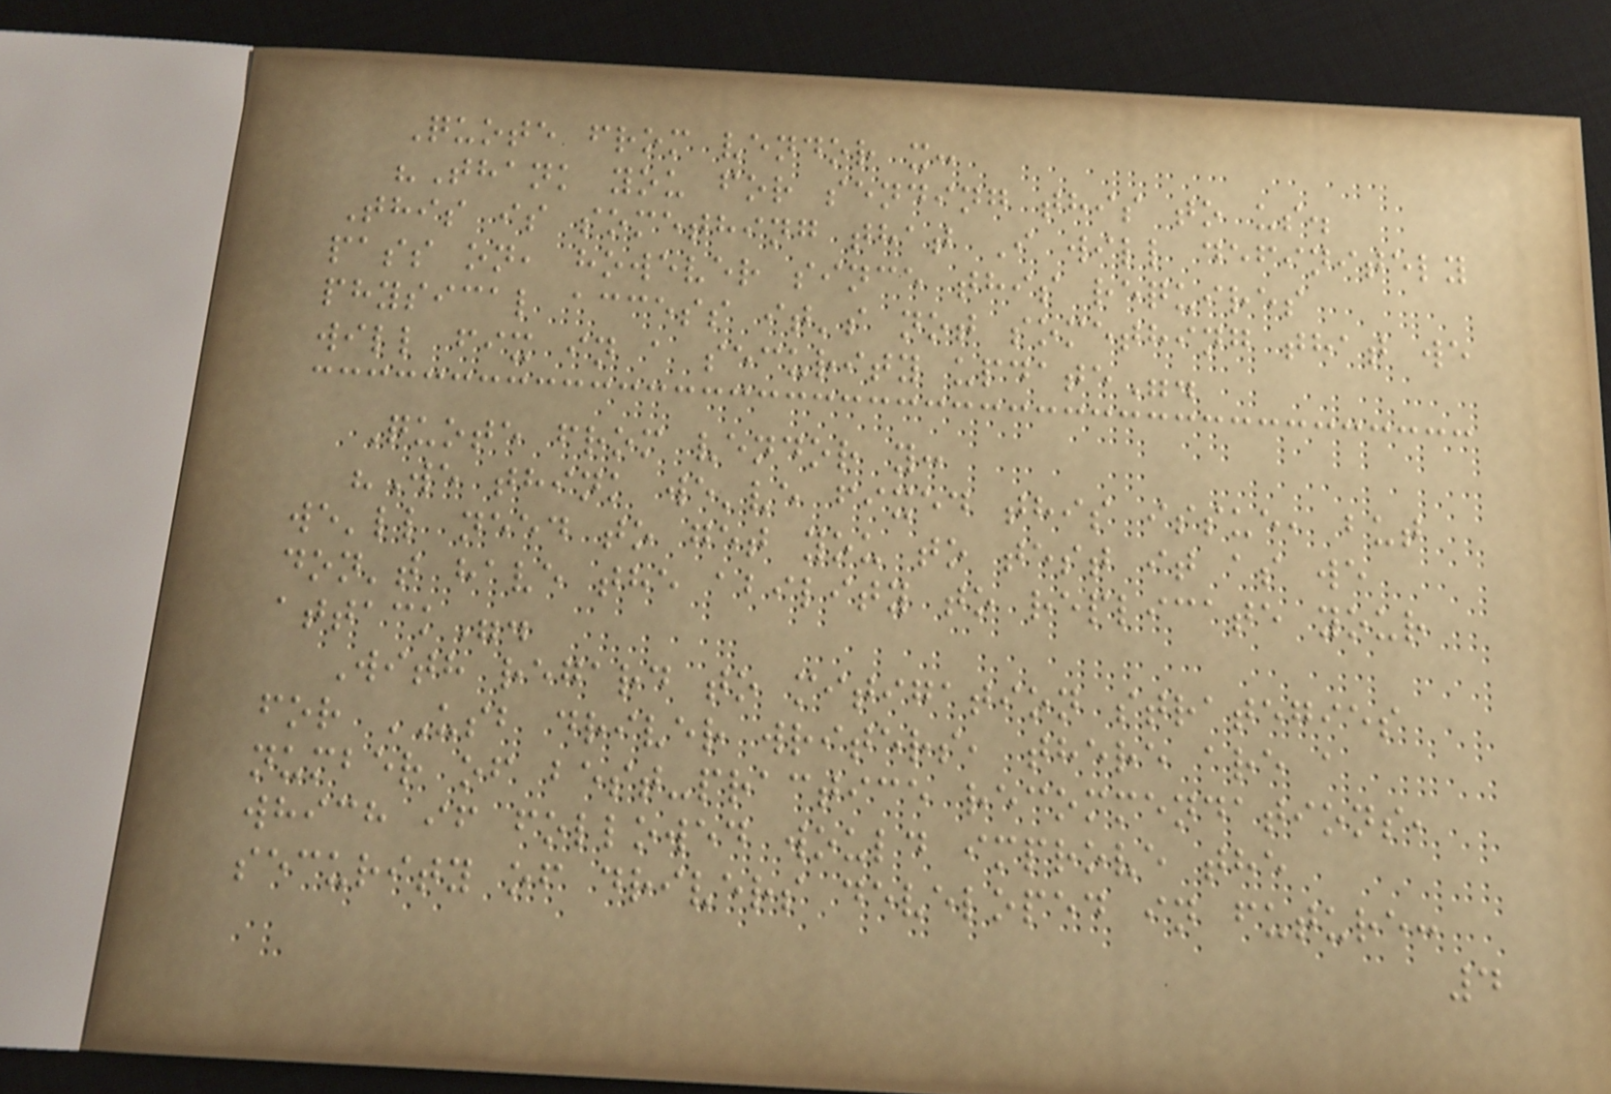Quote from vendor x:
"Thank you for sending this to us.
This is something that I will definitely
pass on, however since this requires
physical access it's not something that we
will fix in a security update".
Quote from vendor y:
"We think we've fixed this issue, but
we'll need to get you to test it as we
don't have the ability to replicate your
attack".
With regard to mitigation strategies
for USB driver writers, there are a
number of best-practice recommendations,
which if followed would improve the
security of drivers developed in future:
4
